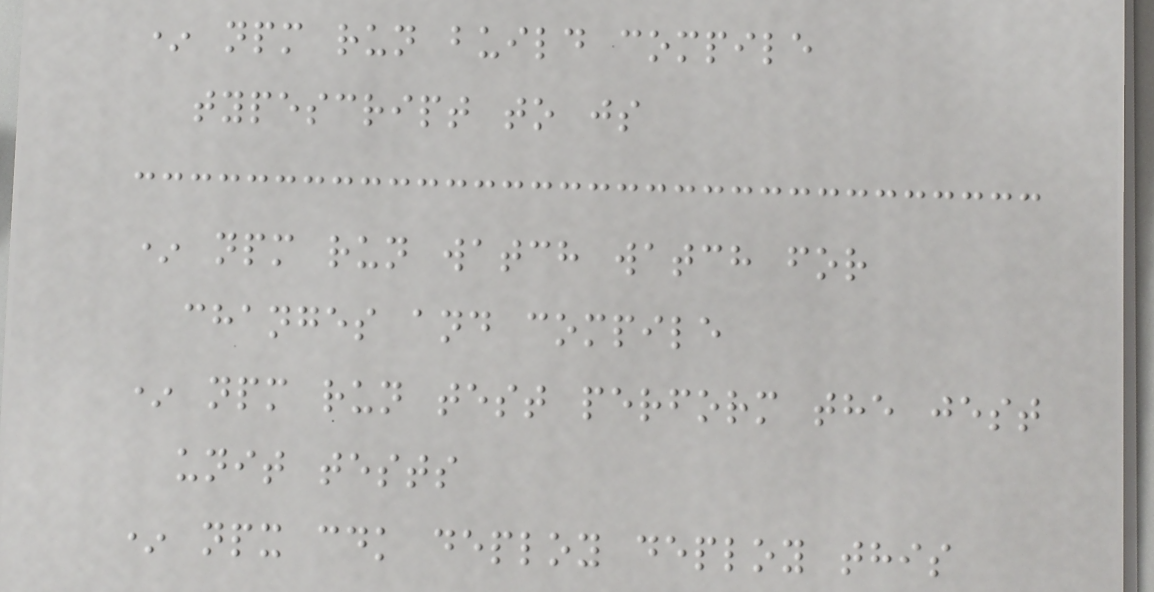* npm run build compile
typescript to js
* npm run watch watch for
changes and compile
* npm run test perform the jest
unit tests
* npx cdk deploy deploy this
